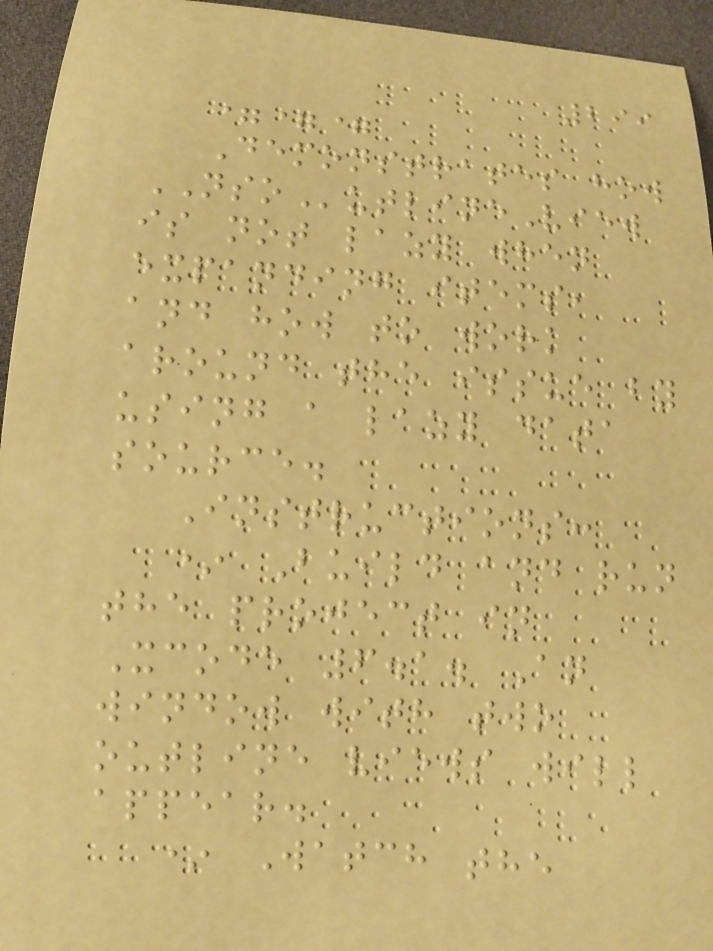299
===
Demonstrates how
NSOutlineView
is not lazy when
expanding items,
and how to work
around the issue by
using a lazy data
source.
Instructions:
* Build and run
the project in
Xcode 6.1. An
window with two
outline views will
appear.
* Watch the
